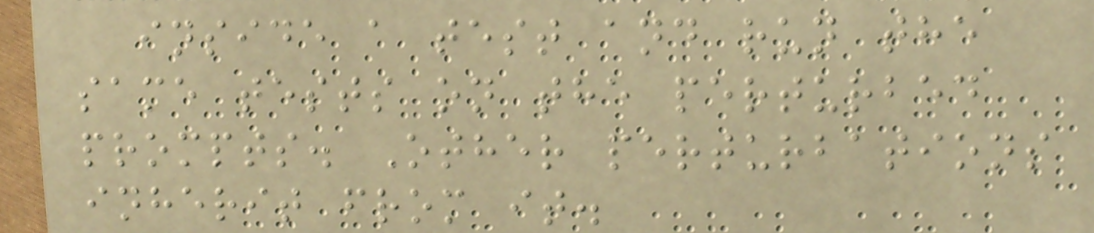inside a test and run the
same tests on the perturbed
prompts. Other perturbations
inherit from it.
